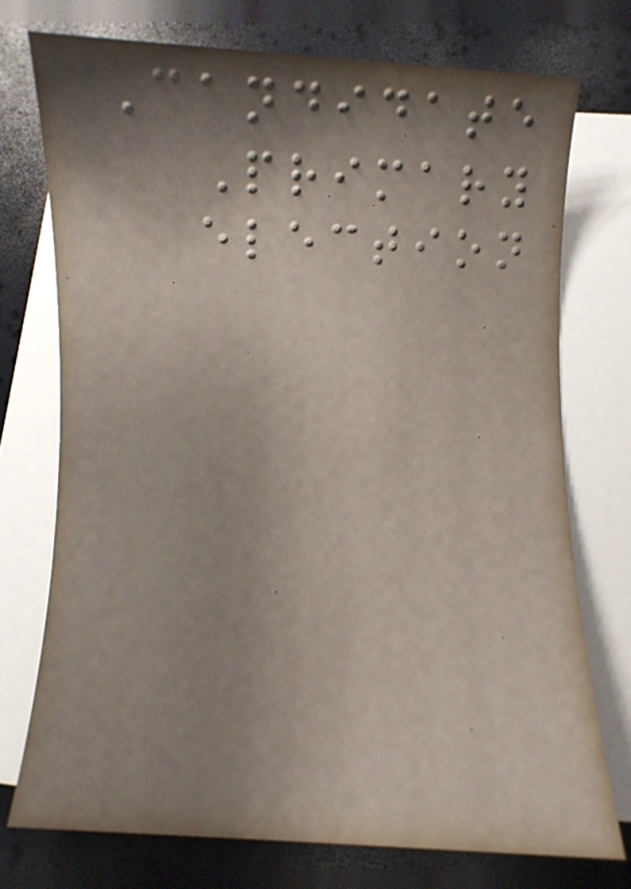Candidate
Primary
election
